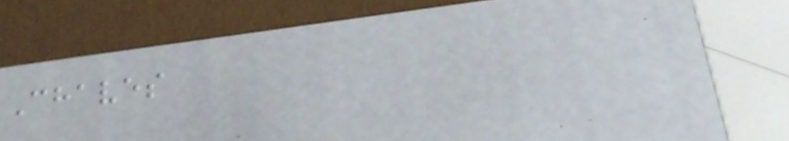Chaves
